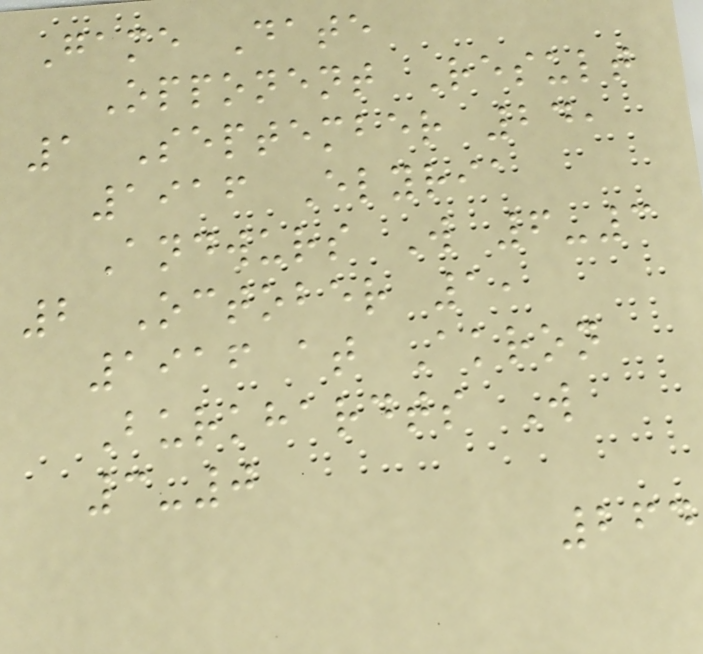Game Date
Opponent Result
1 September 24,
1916 Elyria
Andwurs W 6-3
2 October 1,
1916 at Akron
Burkhardts W
3-0
264
